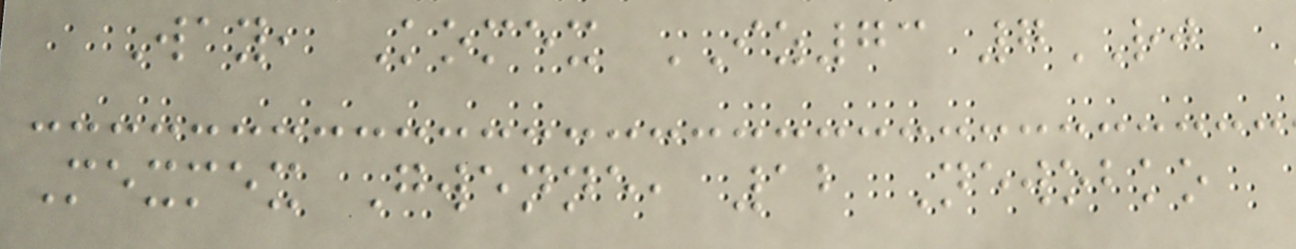Way, Komex IZ73 7RJ
Mexmex Gwenne, 12 Newobko
